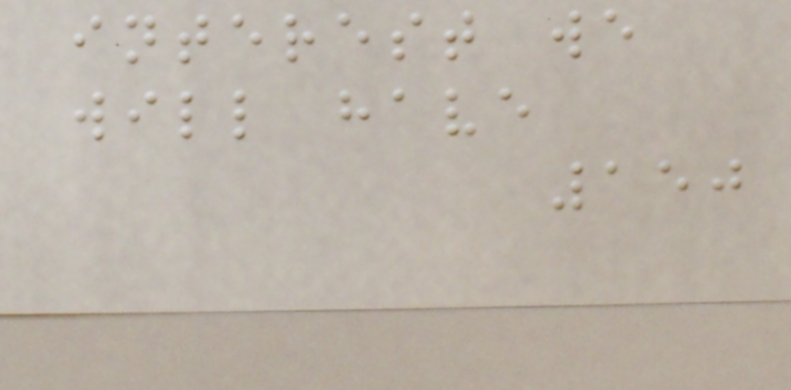interest we
will have
150
